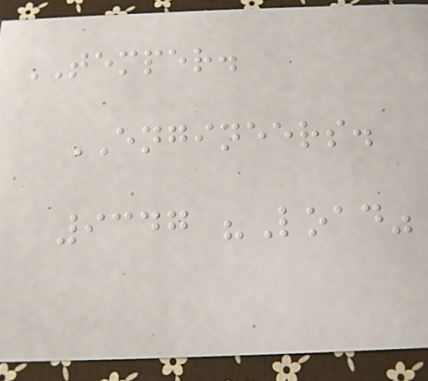TEMPER.
ENGINEERS.
9347 "Load"
